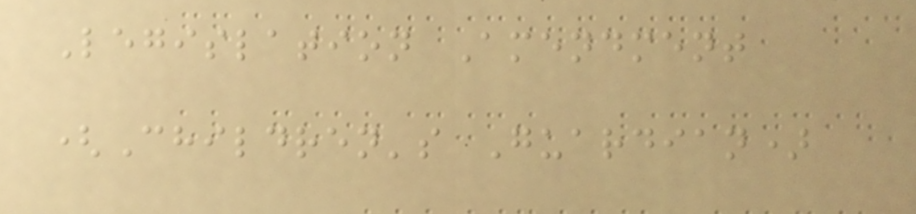Legislation Amendment
(Children's Guardian)
